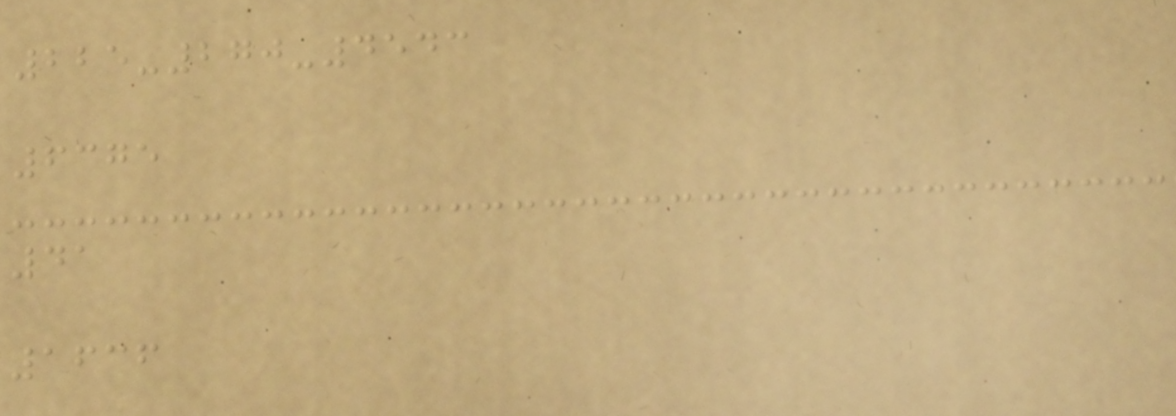225-270-4543
6375
41
1636
